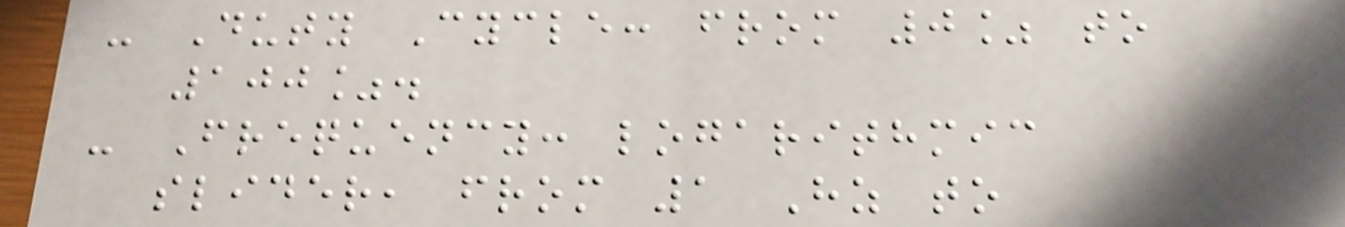- Duty Cycle: from 0% to
100%.
- Frequency: logarithmic
slider, from 1 Hz to
